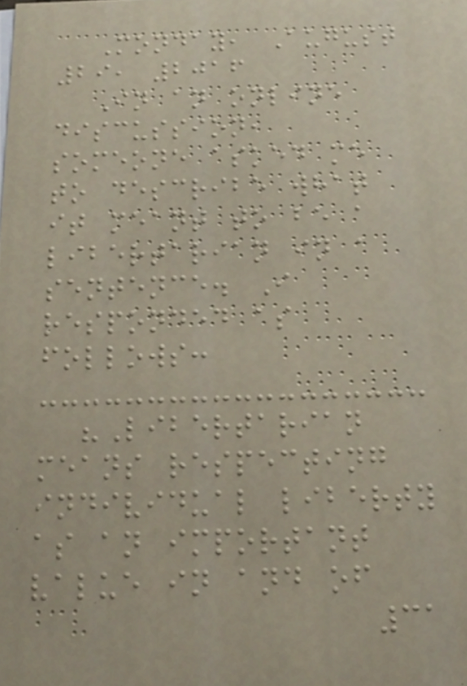Monday, August
29, 2016
In an online
discussion,
someone asked me
to describe what
it meant to be a
libertarian in a
sentence. I
responded as
follows:
"Libertarian
means respecting
individual liberty
as an important
value in and of
31
